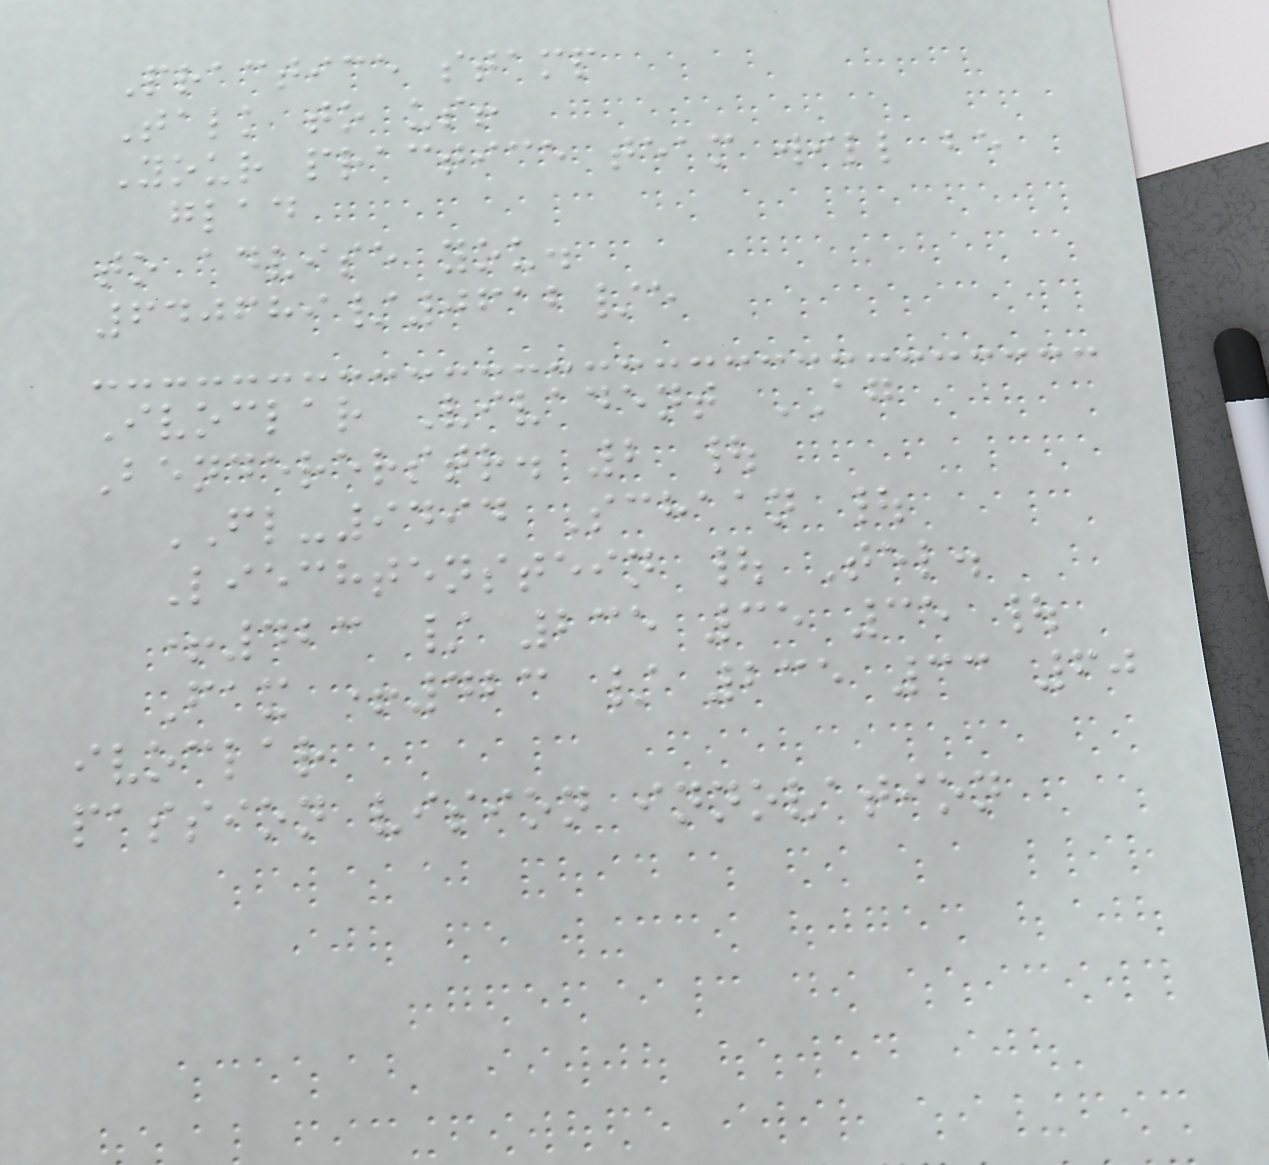Practice stamp
Talk to us!
Your practice team will be
glad
to advise you.
640689/0612/e
Ivoclar Vivadent AG
Bendererstr. 2 |
FL-9494 Schaan |
Liechtenstein | Tel.
+423 / 235 35 35 |
Fax +423 / 235 33 60
ivoclar
passion vision innovation
